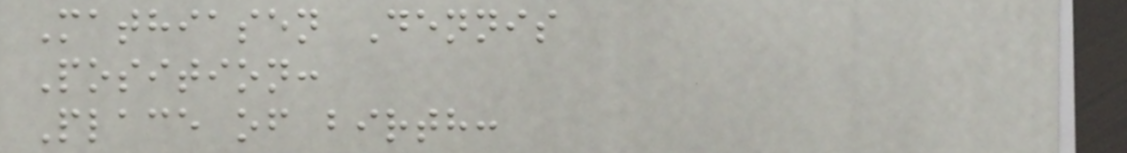Mathiasen Dennis
Position:
Place of birth:
